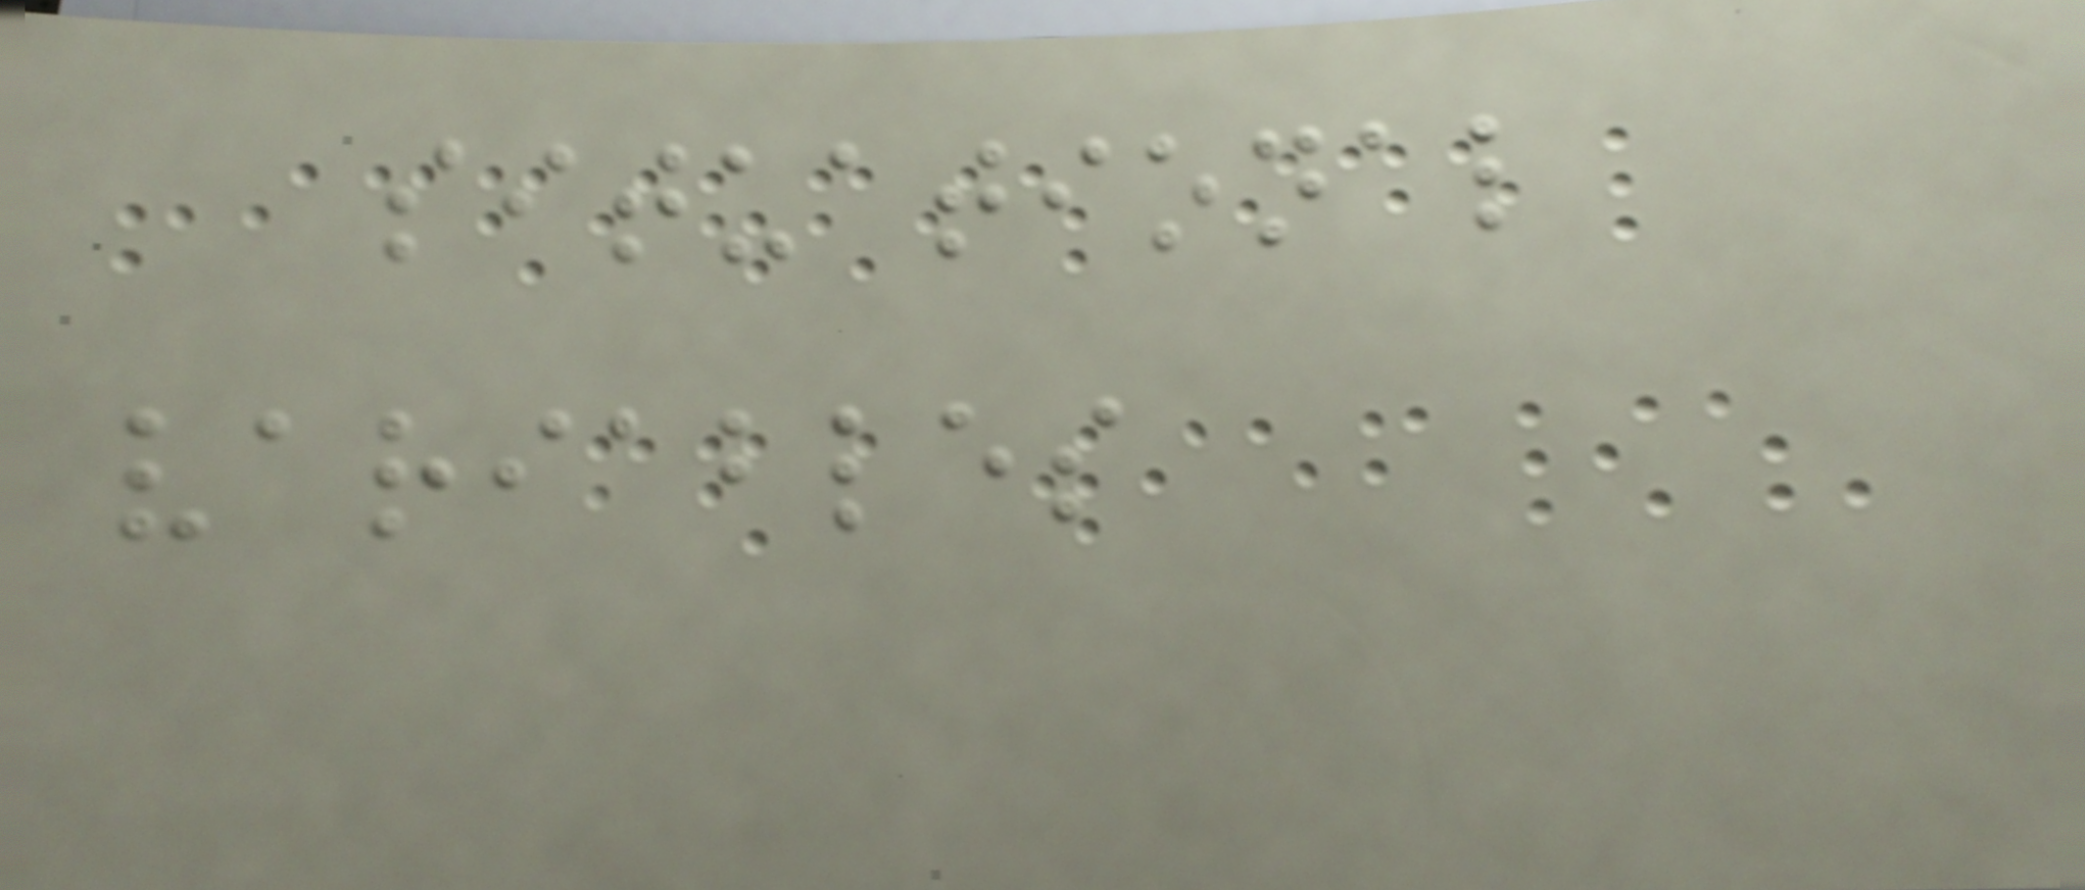situational
variables
